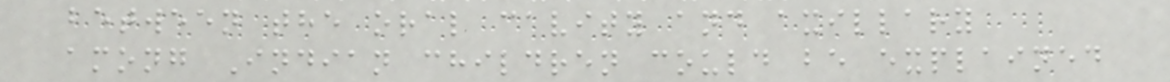between the oral cavity and axillary
among Indian children could be explained
